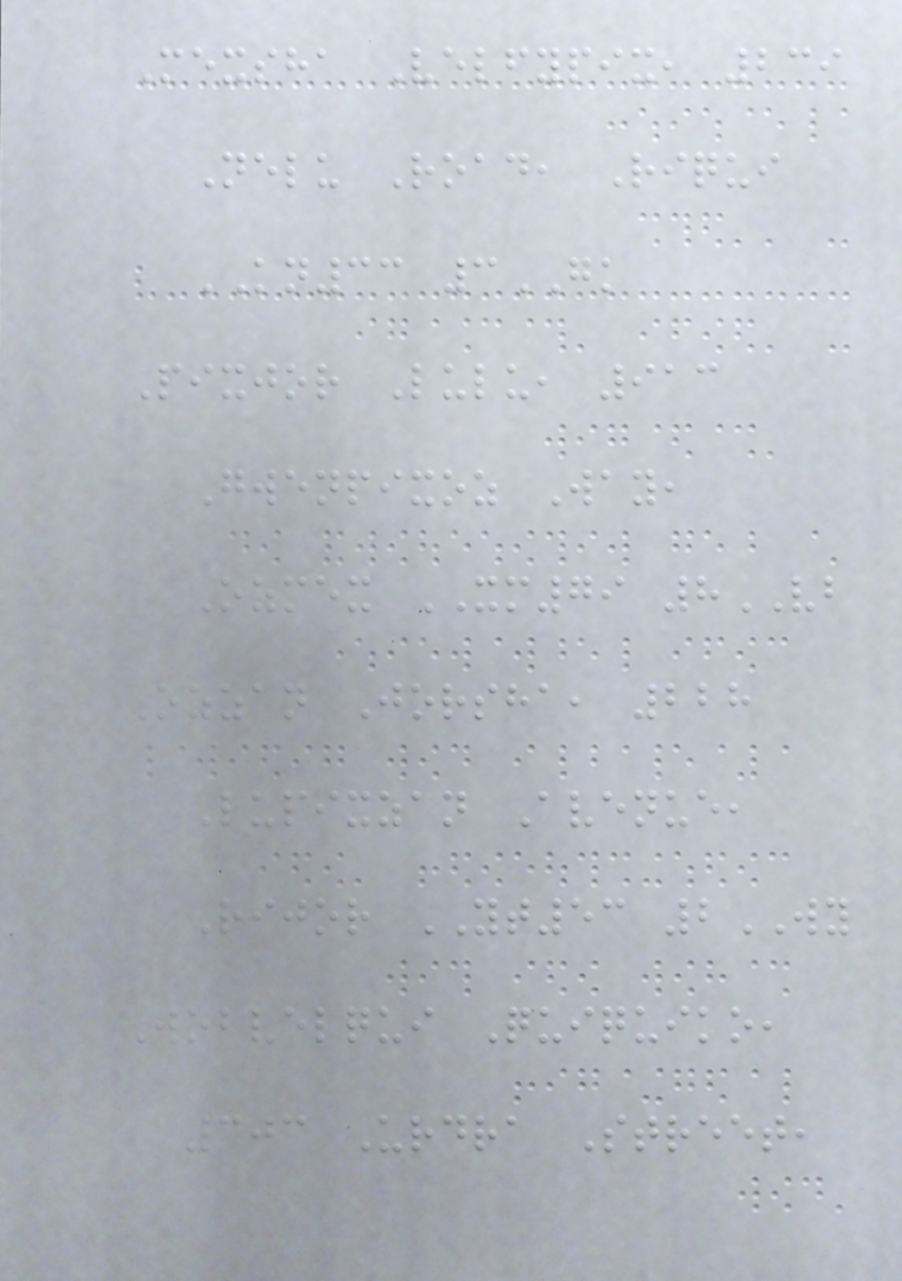Mexsha Velfypix, 239
Nelu Road, Riqui
KN33 3GK
Pixjor Lulu, 913
Gwenpixoz Way,
Ozmex XM79 8VB
Ozzan Jorsha, 228
Lupixzan Avenue,
Rijor YT53 2WY
Wobvelqui Quiquiko,
303 Urdra Street,
